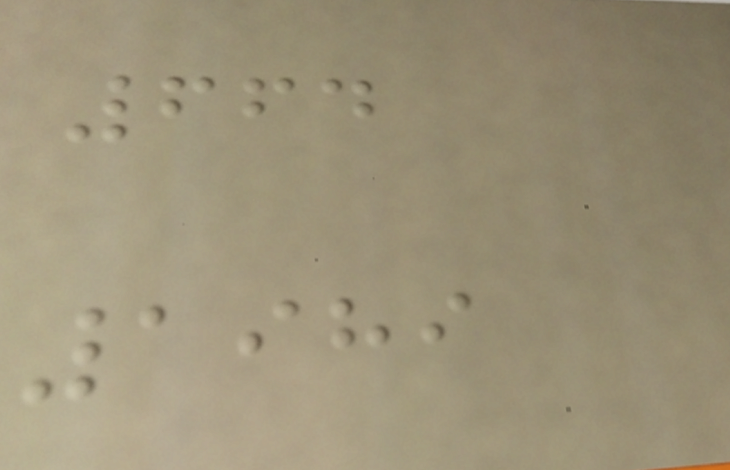664
1989
